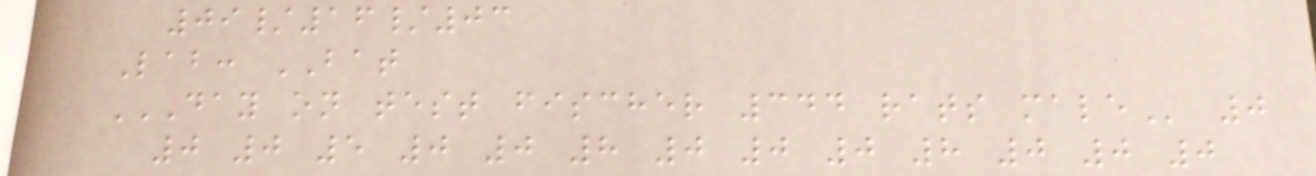09/16/03
Lab: BAT
DAY ON TEST FISCHER 344 RATS MALE 0
0 0 5 0 0 8 0 0 0 8 0 0 0
